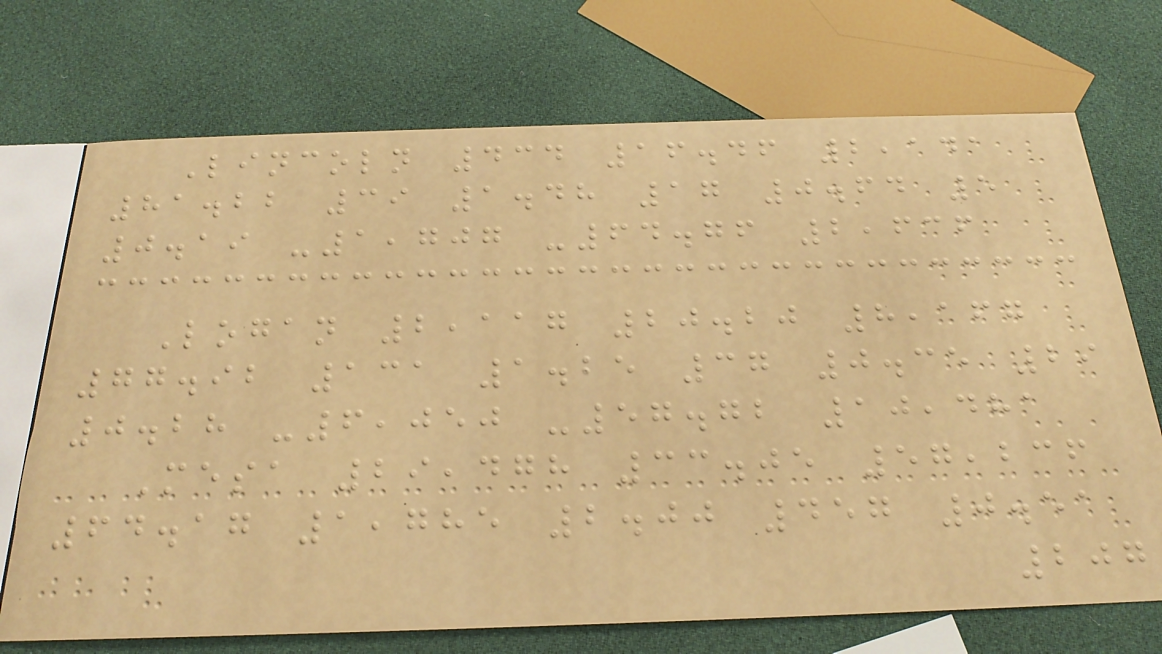Lincoln 434 16.46 2,141
81.22 39 1.48 17 0.64 5
0.19 -1,707 -64.76 2,636
Logan 2,117 20.20 8,167
77.92 131 1.25 37 0.35 29
0.28 -6,050 -57.72 10,481
Mesa 29,478 33.05 57,236
64.17 1,785 2.00 457 0.51
207
